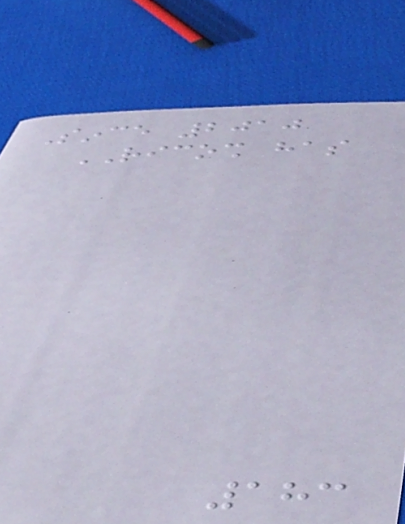Since 2010
RICOSH has
183
